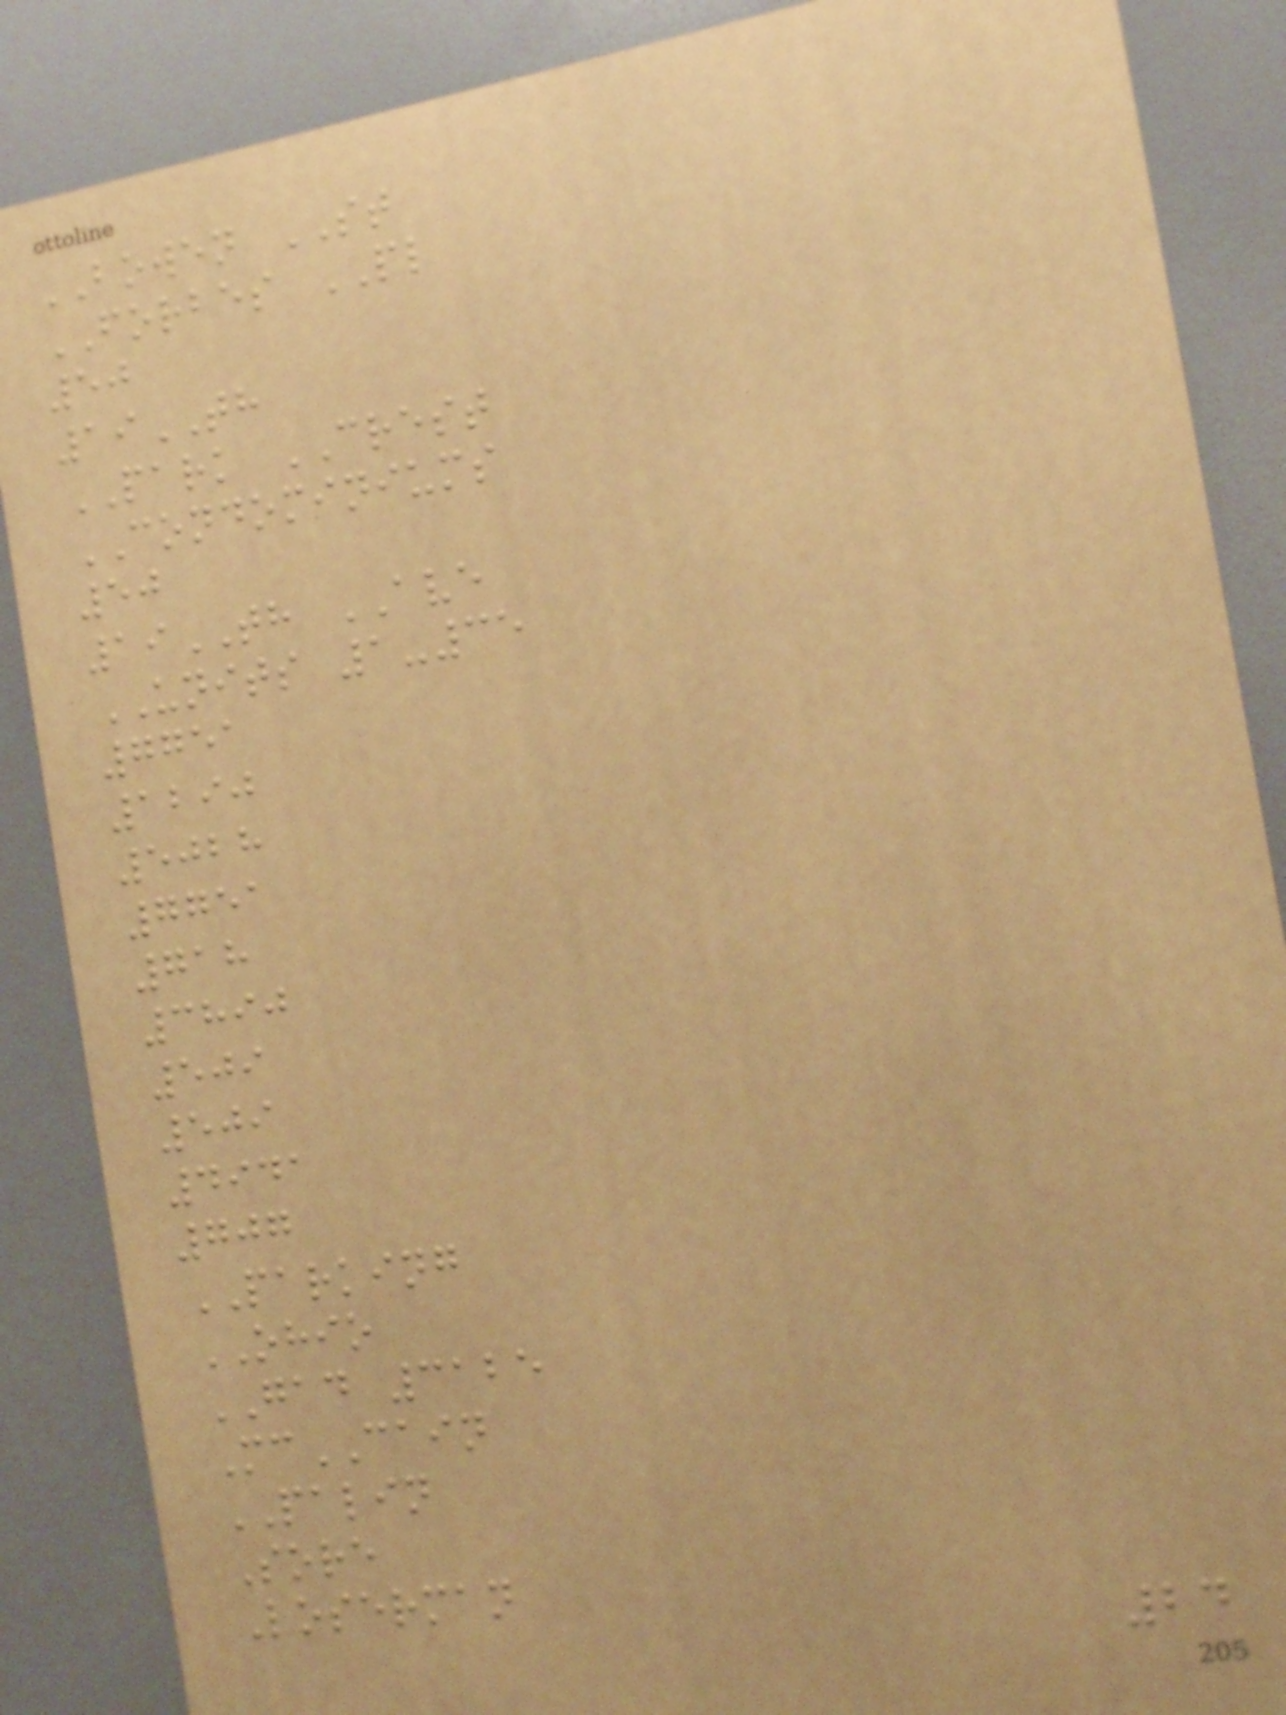BOWEN ST
FORBES PL
50
19TH
PARK CREST
CONDOMINIUMS
50
19TH AVE
UNITS 1-35
7751
1290
5028
7751
718
3890
509
509
4941
707
PARKING
OHIO
GAD 3125
McCAIN
PALIN
Sore
Loserman
24
